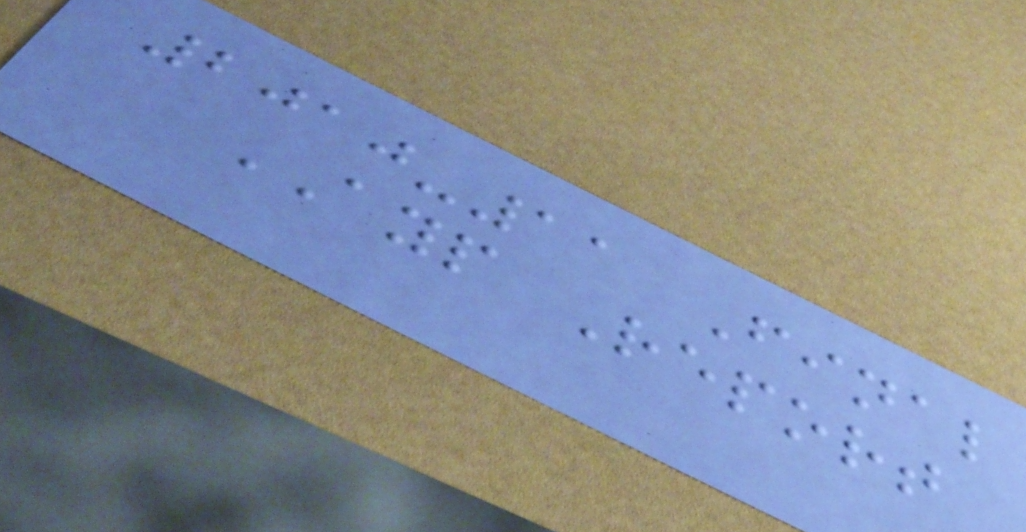2010-11 Final
AYP Report
